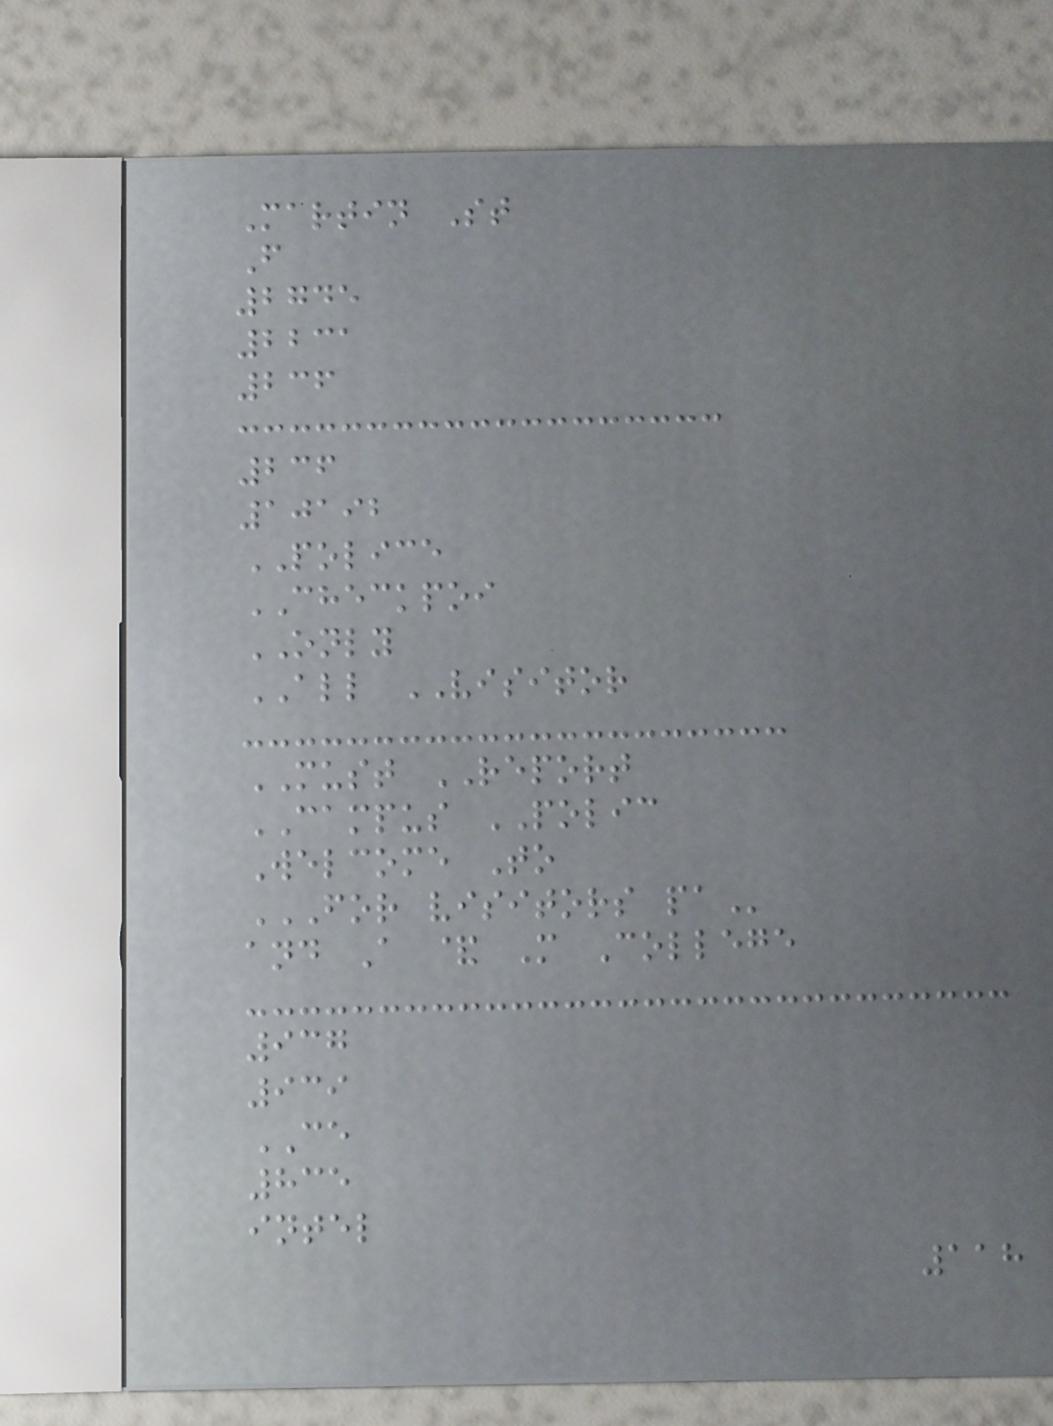Martin St
F
2745
2231
236
236
10192
POLICE
CHECKPOI
ONLY
ALL VISITOR
MUST REPORT
CAMPUS POLIC
Welcome To
FOR VISITORS PA
and A & M College
937
939
CE
835
intel
118
